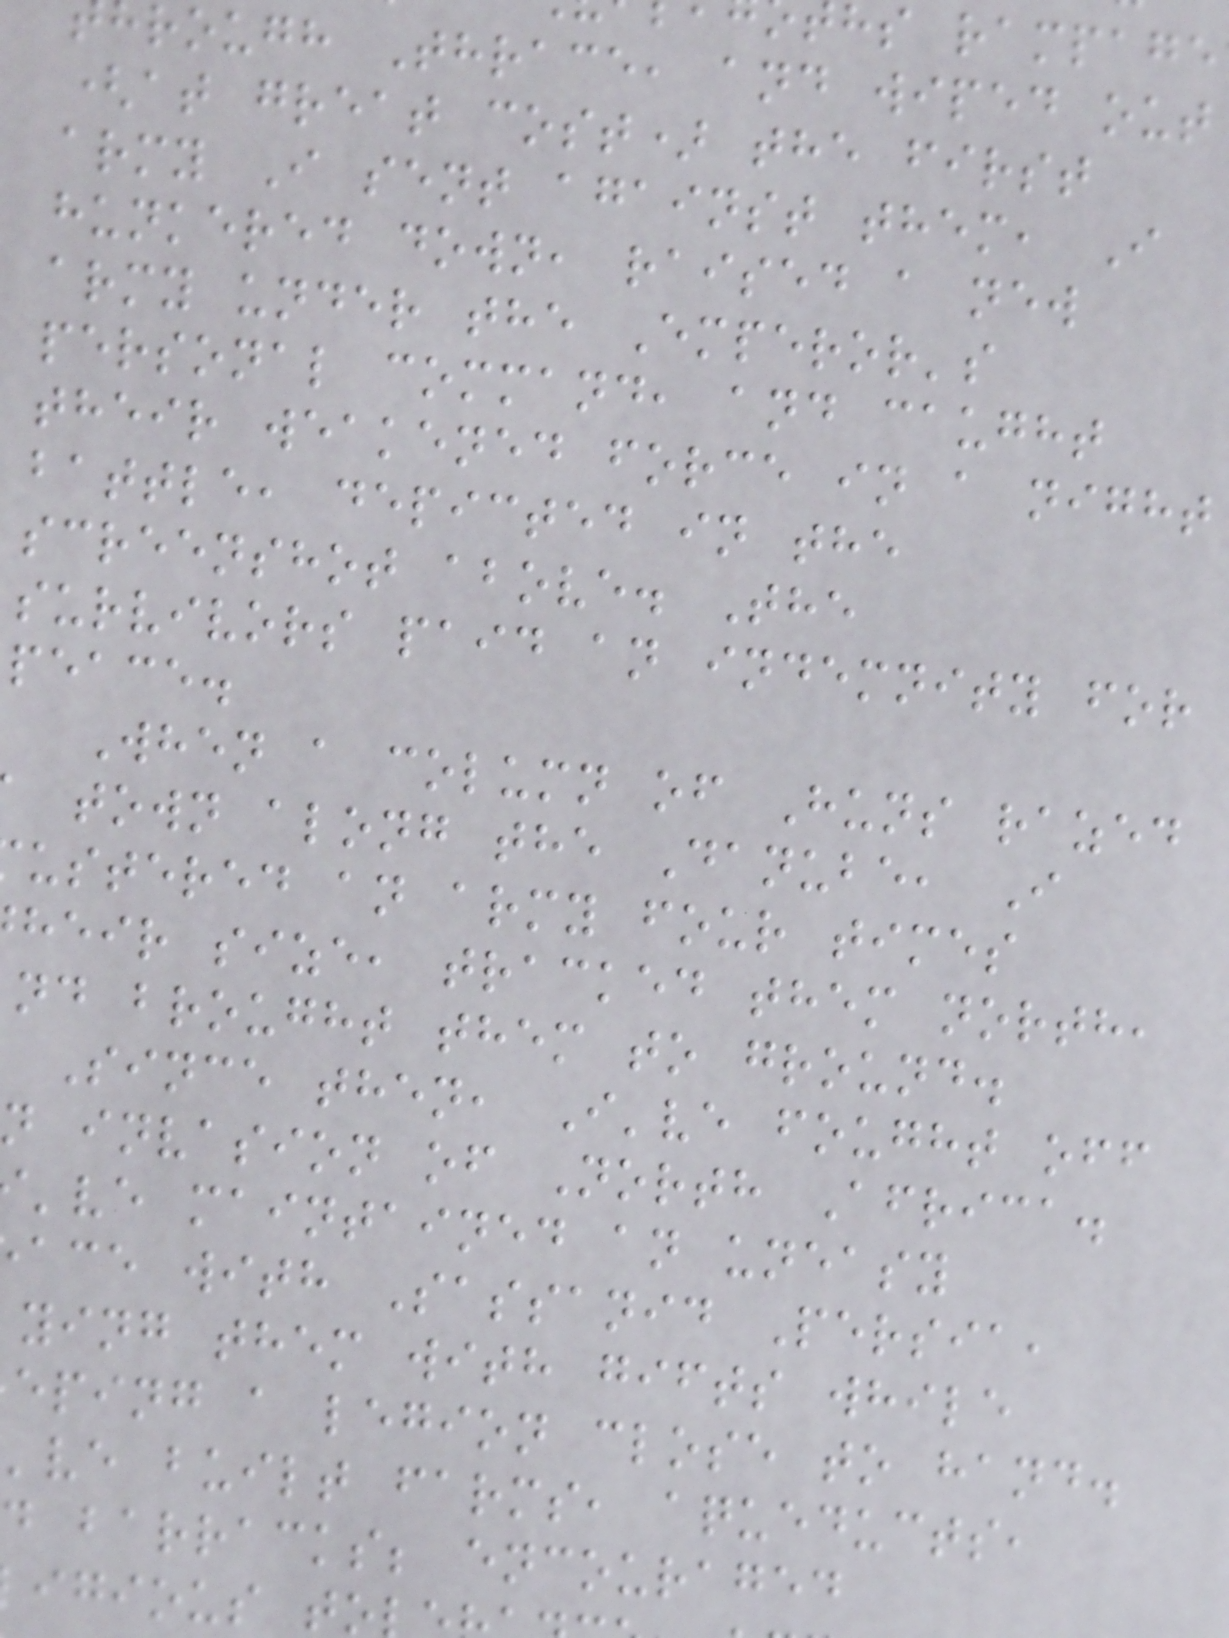hs rampage
rough Thrace, and wiped out
(at great cost) the first
army I sent against them, I
hunkered down, raised a new
army under the Emperor's
personal command, and caught
their weakened force in a night
battle, depicted in the
screenshot above. The
survivors paid an indemnity for
peace.
When a column of Huns razed
town along the Danube, I
ustered an army four times
heir size, tracked them north,
nd brought them to ground.
Since then, I've fought off
n invasion of North Africa.
've maintained an uneasy
ace with Sassanid Persia,
ying them with gifts while
eping a legion close to hand.
've built farms, aqueducts,
barracks; encouraged
igious to
